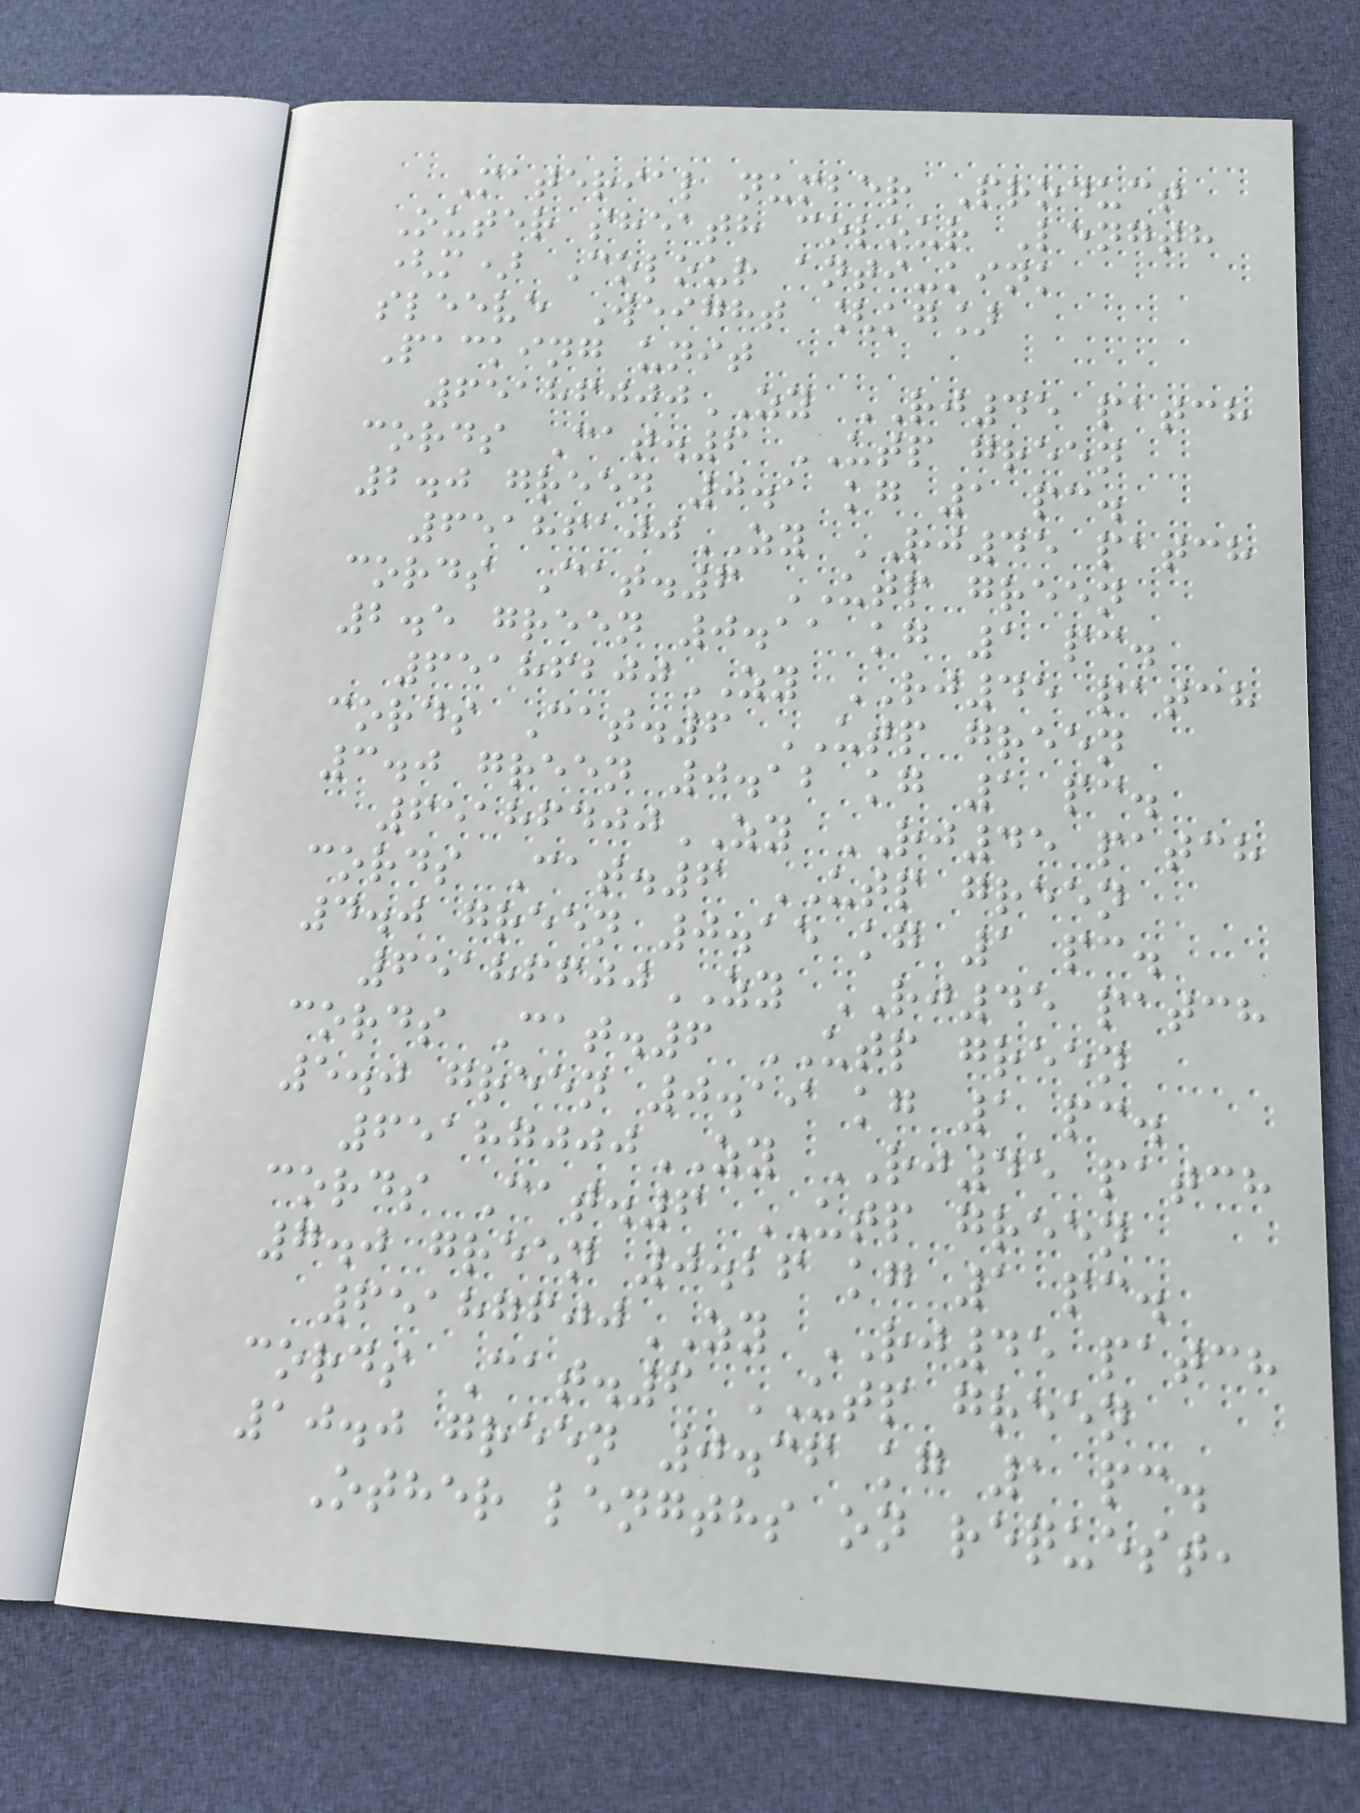Material number Product
Outer sheath colour Length
(m) Colour anti-kink
sleeve Weight [kg]
Packing unit
65186000ZY RJ45 patch
cords Cat.6 UTP green
2.0 green 0.1 kg 1 pc.
65186100ZY RJ45 patch
cords Cat.6 UTP green
2.5 green 0.11 kg 1 pc.
65186200ZY RJ45 patch
cords Cat.6 UTP green
3.0 green 0.12 kg 1 pc.
65186400ZY RJ45 patch
cords Cat.6 UTP green
4.0 green 0.15 kg 1 pc.
65186600ZY RJ45 patch
cords Cat.6 UTP green
5.0 green 0.19 kg 1 pc.
65187000ZY RJ45 patch
cords Cat.6 UTP green
7.0 green 0.26 kg 1 pc.
65187600ZY RJ45 patch
cords Cat.6 UTP green
10.0 green 0.36 kg 1 pc.
Other lengths on request,
